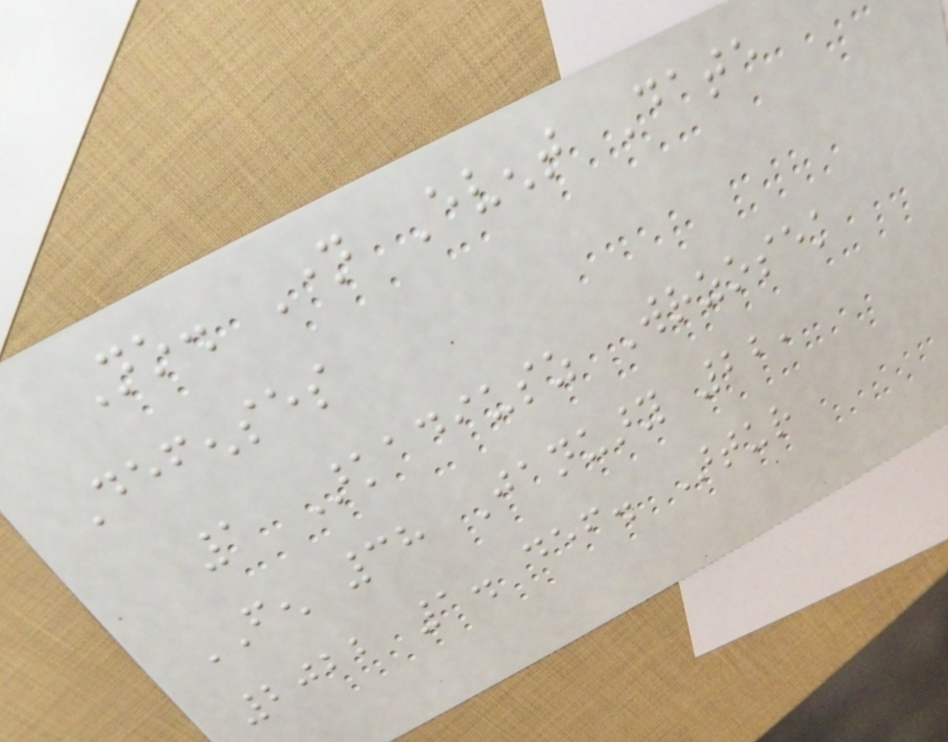No. Name Event Date
Defenses
1 Arkadiusz Wrzosek
FEN 38 January 22,
2022 1. def. Artur
